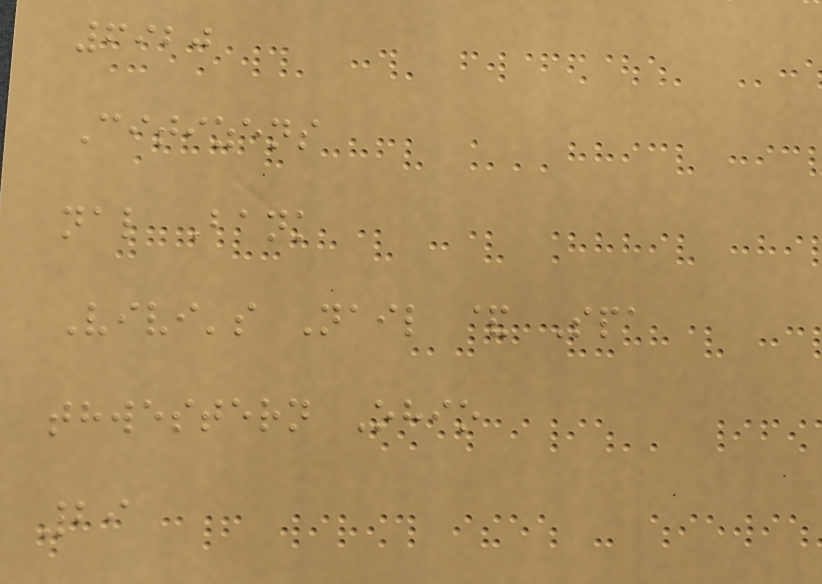6920
Citizens
nal Bank
Vivi's Nail & Spa
thwestern Ohio
29
